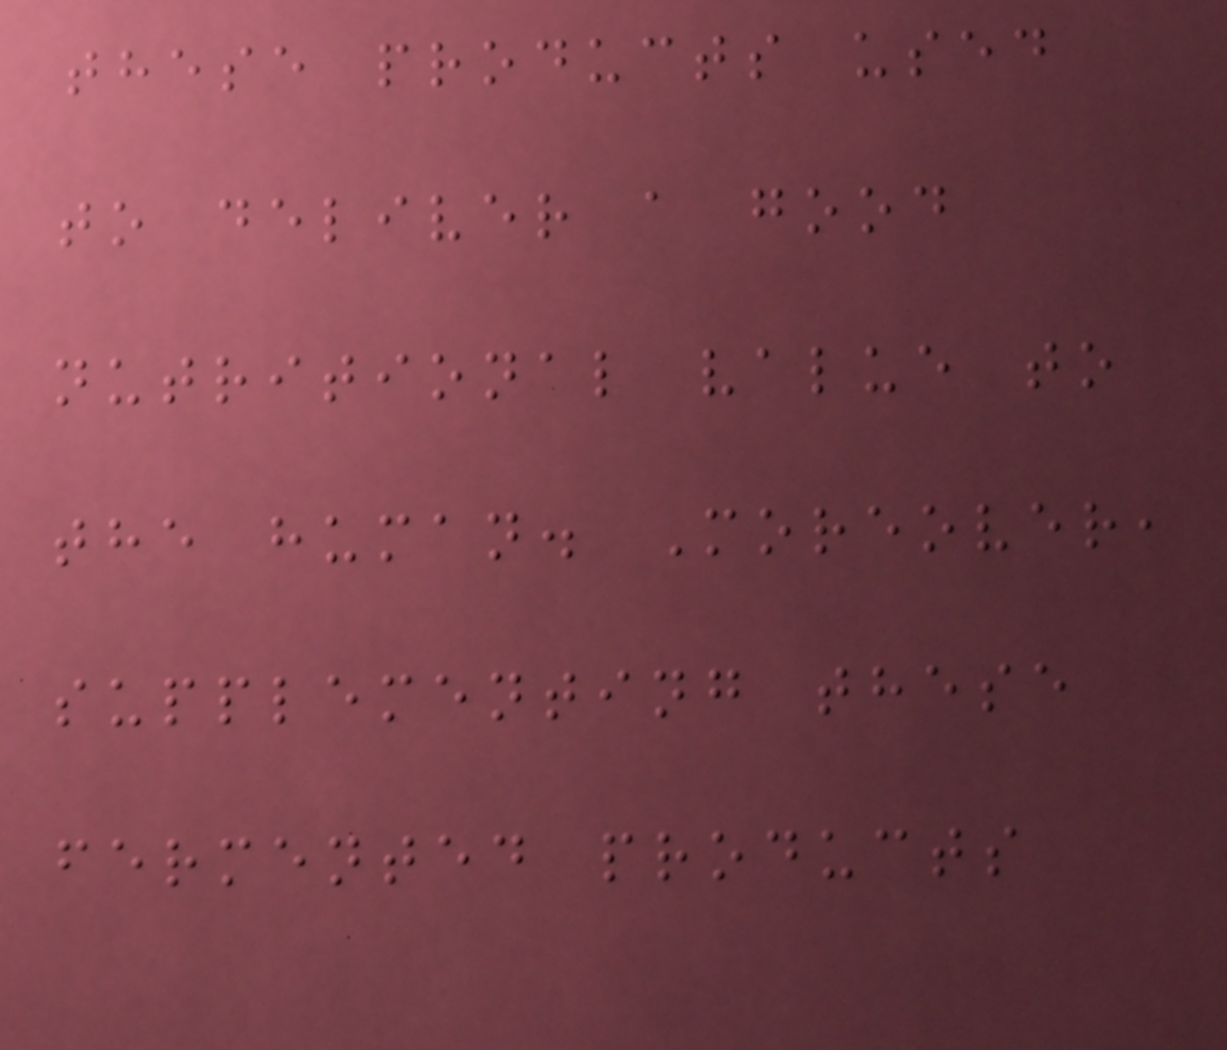these products used
to deliver a good
nutritional value to
the human. Moreover,
supplementing these
fermented products
